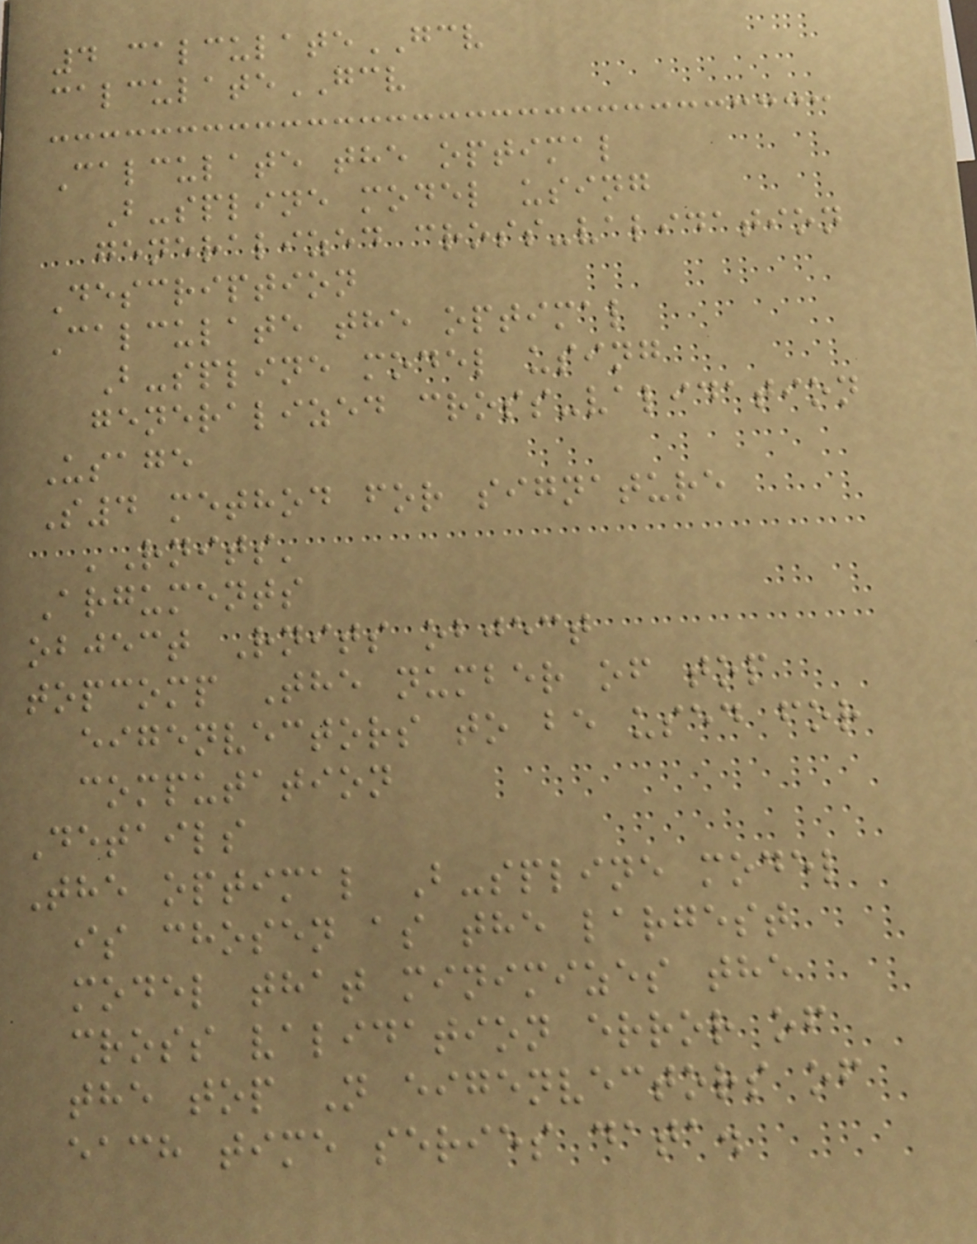4 calculateGCV
calculateGCV
Calculate the optimal
B-spline model using
generalized cross-validation
Description
Calculate the optimal
B-spline model using
generalized cross-validation
Usage
S4 method for signature
'Rnits'
Arguments
object Rnits object
topcomp The number of top
eigenvectors to be used for
computation
Details
The optimal B-spline model
is chosen as the largest
model that minimizes the
cross validation error of
the top N eigenvectors of
each time series data.
